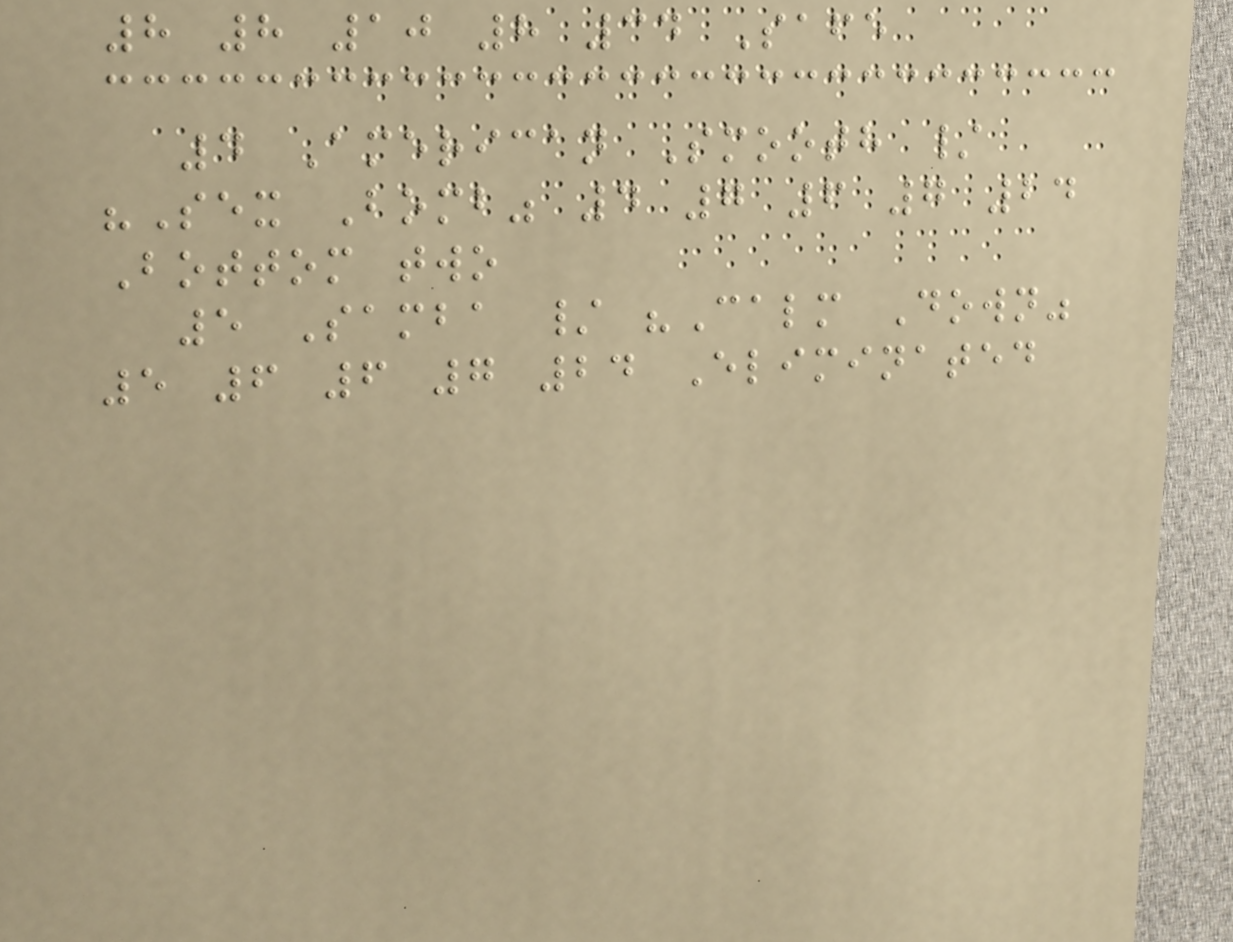8 8 10 8 34 Safe
4 American Smooth /
"Sex Bomb" 4 7 6 7 24
Bottom two
5 Samba / "Calm Down"
5 6 6 7 24 Eliminated
